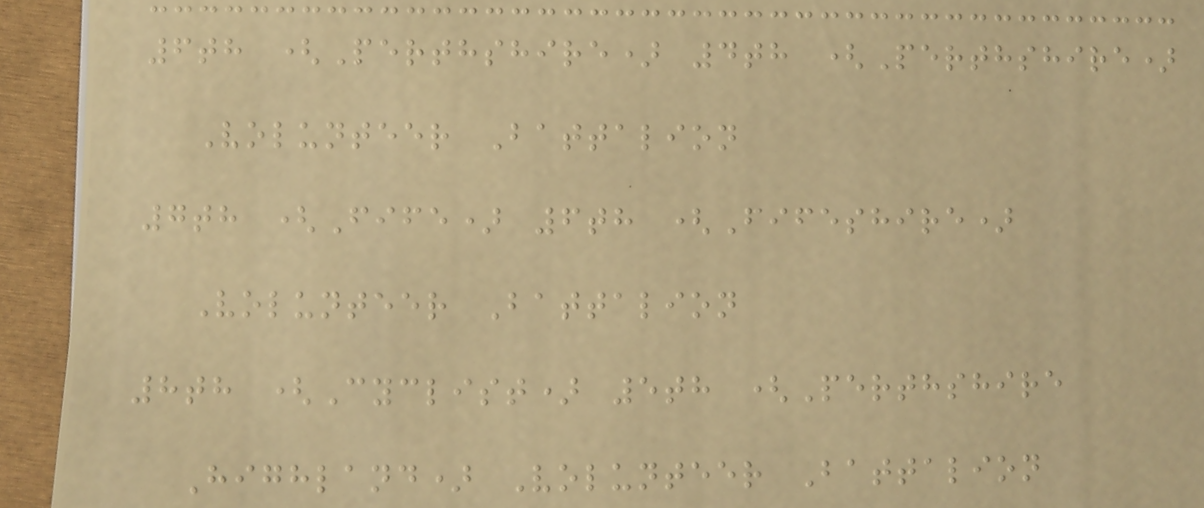6th (Perthshire) 4th (Perthshire)
Volunteer Battalion
7th (Fife) 6th (Fifeshire)
Volunteer Battalion
8th (Cyclist) 5th (Perthshire
Highland) Volunteer Battalion
